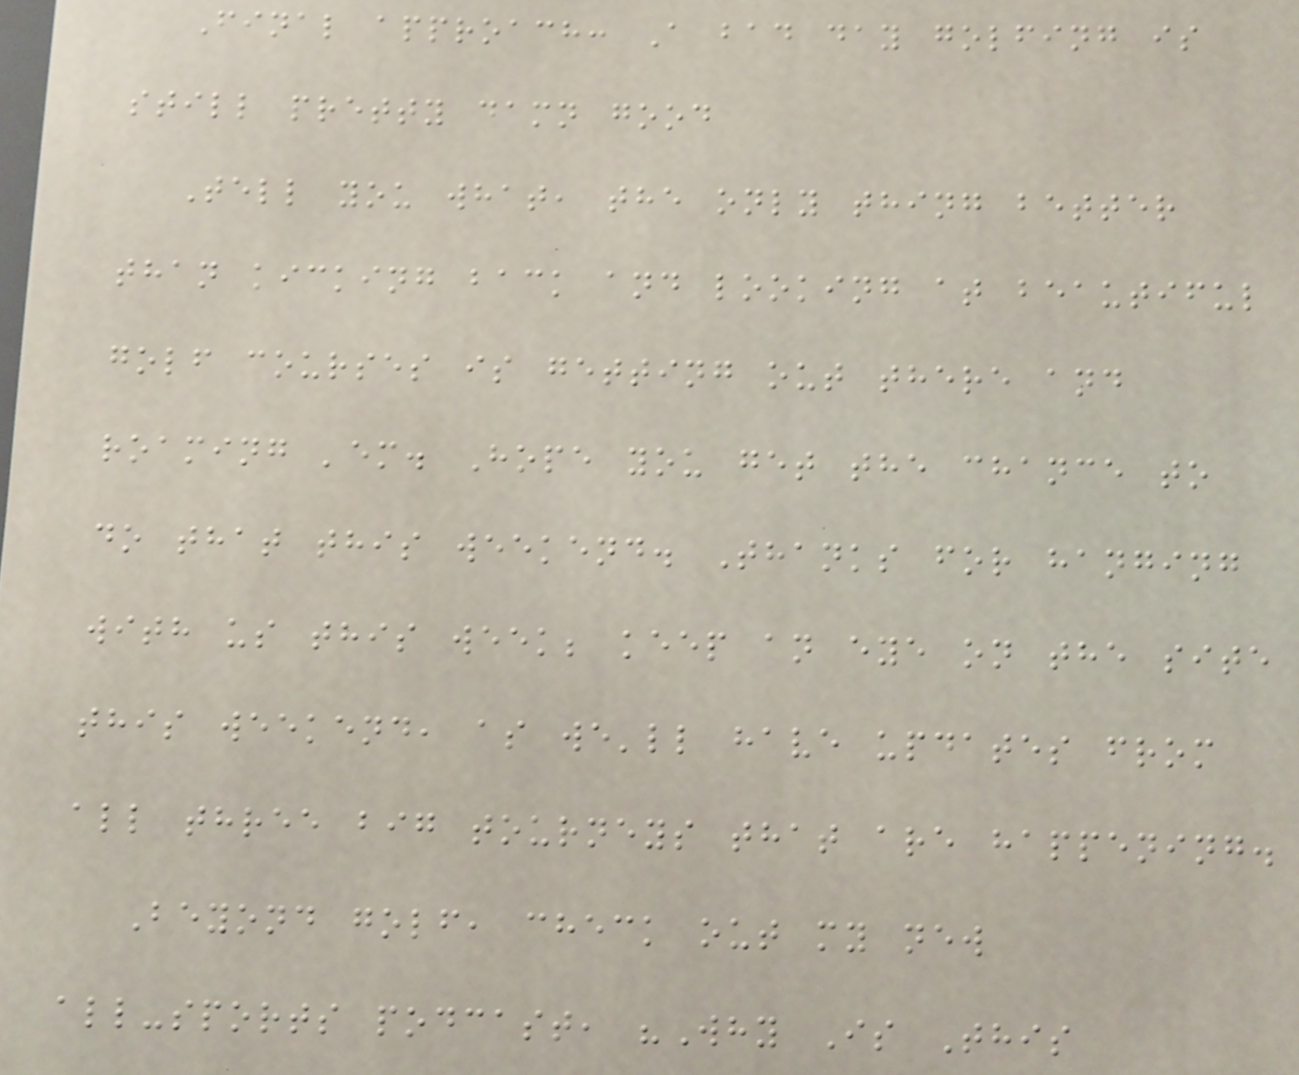Final approach: A bad day golfing is
still pretty damn good
Tell you what, the only thing better
than kicking back and looking at beautiful
golf courses is getting out there and
roaming 'em. Hope you get the chance to
do that this weekend. Thanks for hanging
with us this week; keep an eye on the site
this weekend, as we'll have updates from
all three big tourneys that are happening.
Beyond golf, check out my new
all-sports podcast, "Why Is This
